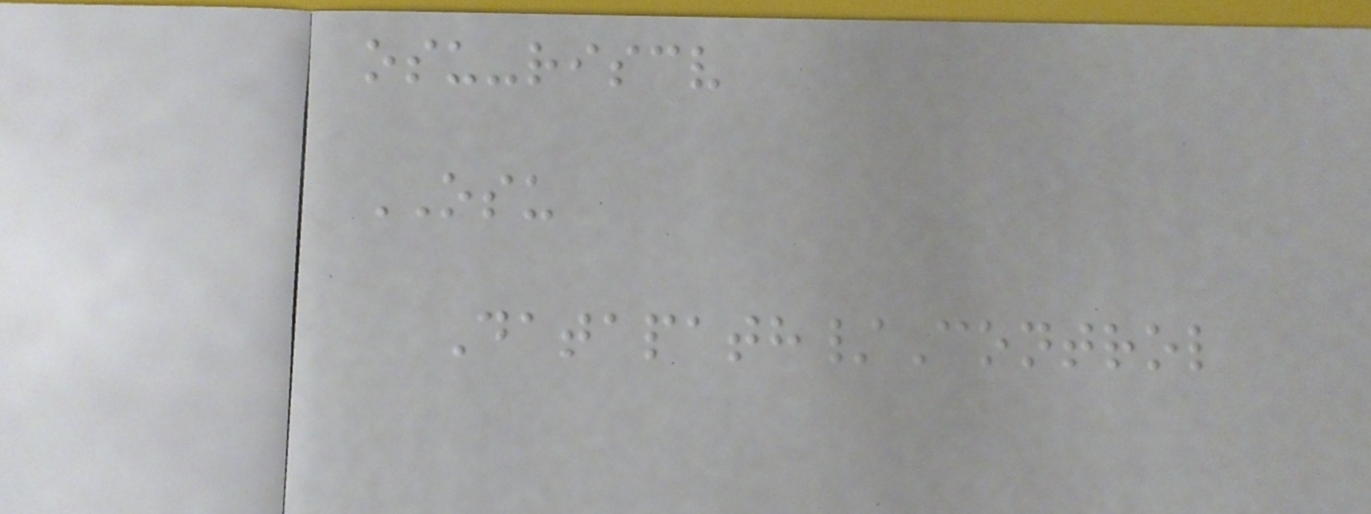osu-riscv
OSU
Datapath/Control
